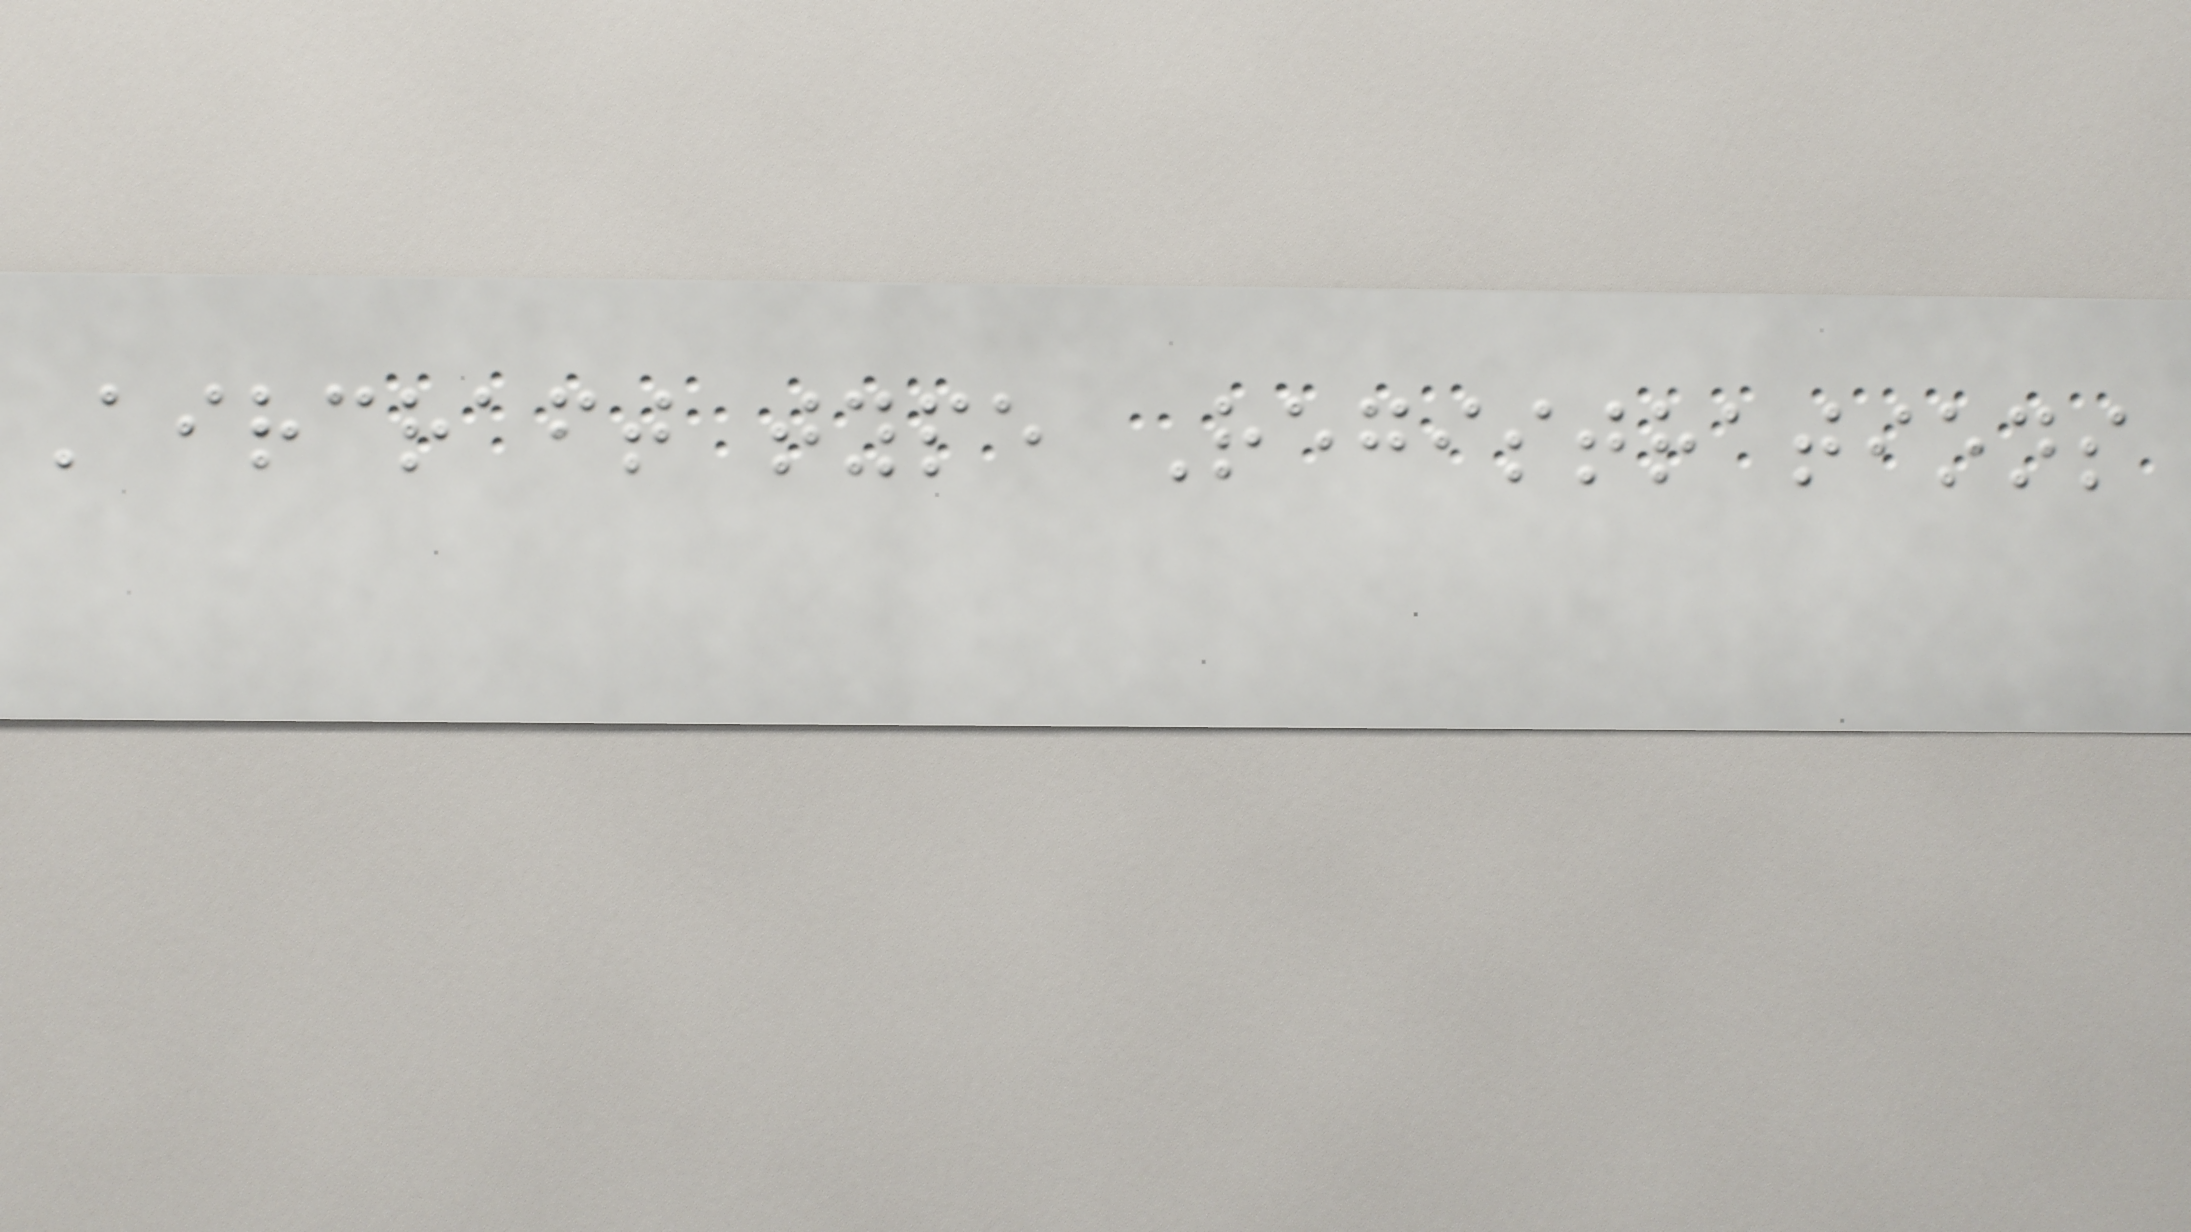Aircraft type Registrations
